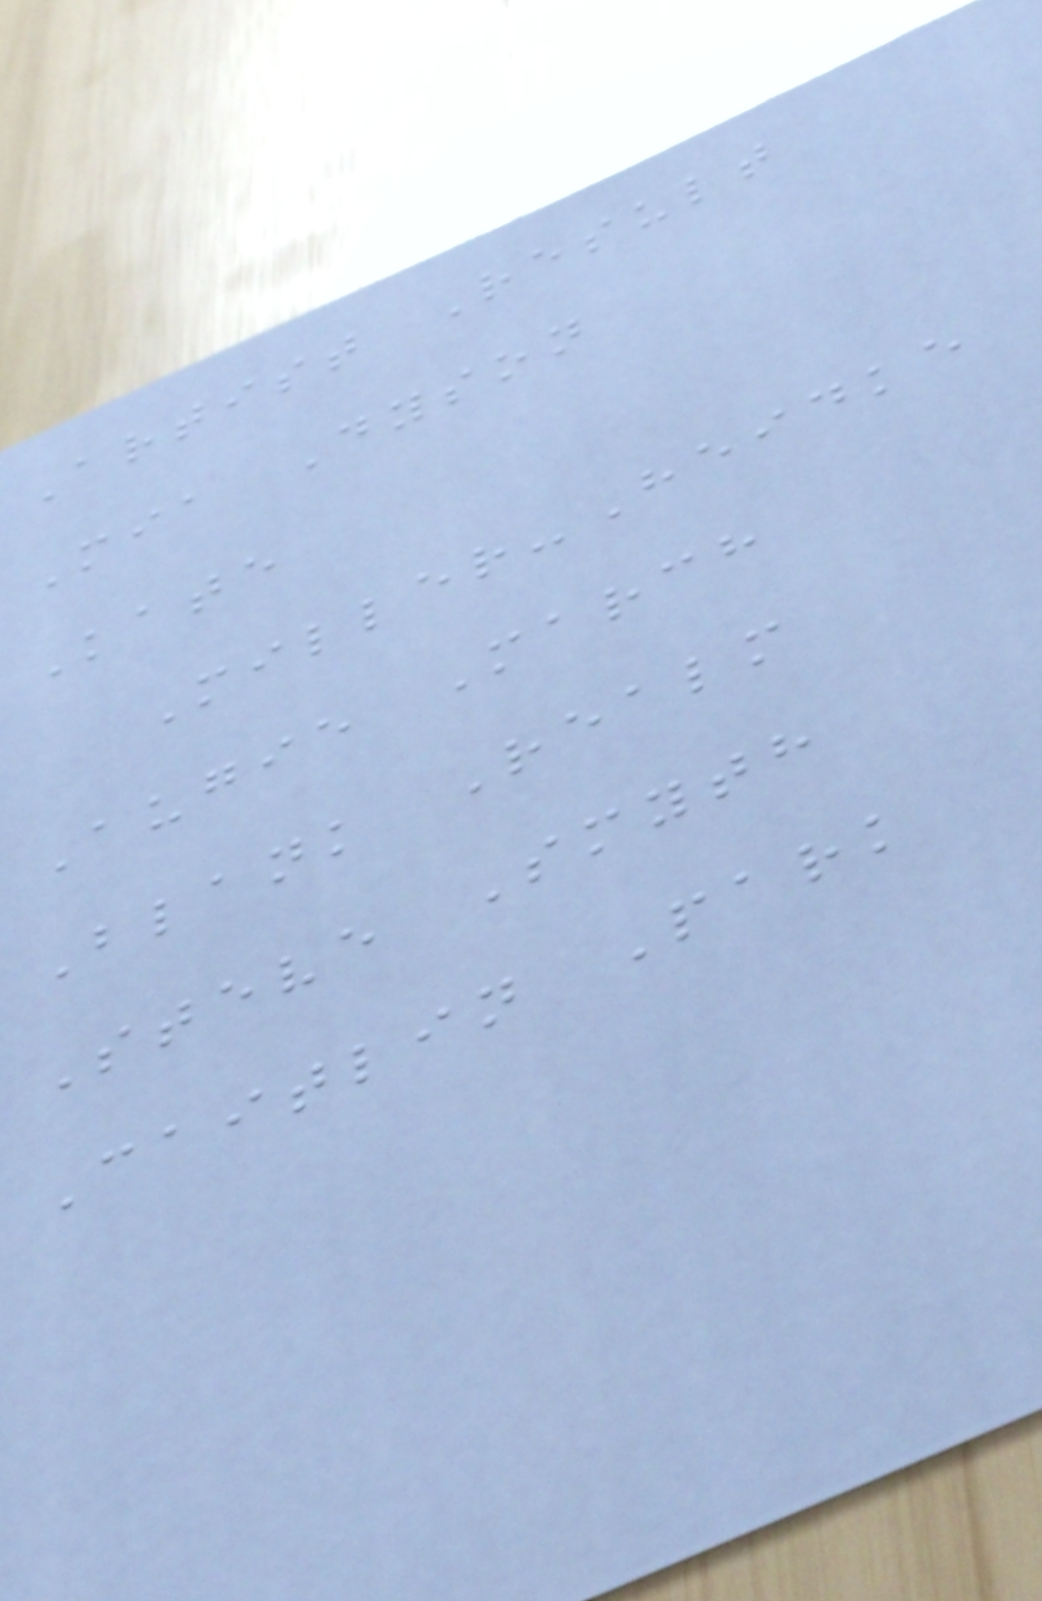Artist Result
Mia Dyson
Kate
Miller-Heidke
Augie March
Blank Realm
Steve Smyth
Caitlin Park
